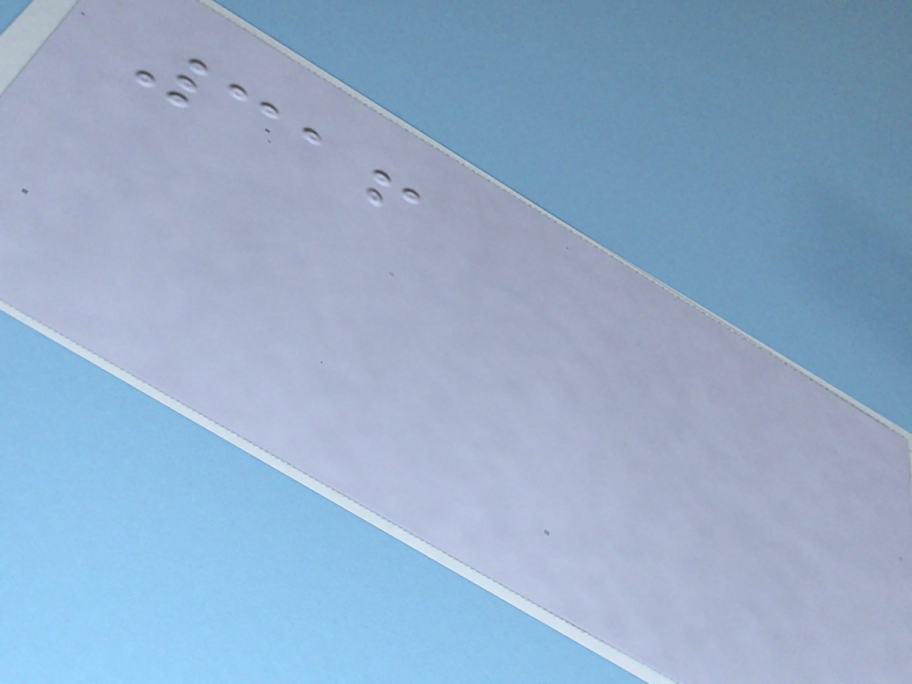316
